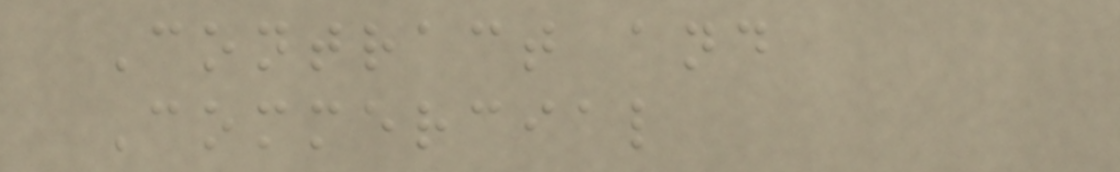Contract and
Commercial
